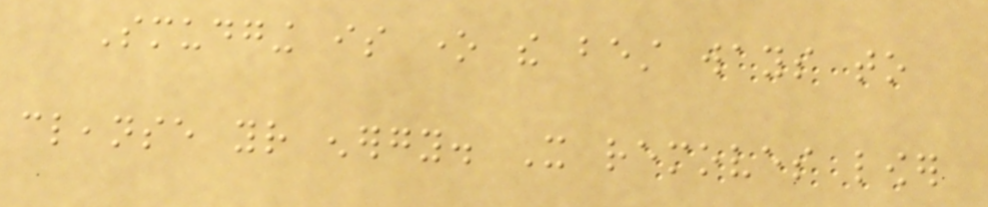Smudging is one the best ways to
cleanse your energy. It removes lower
